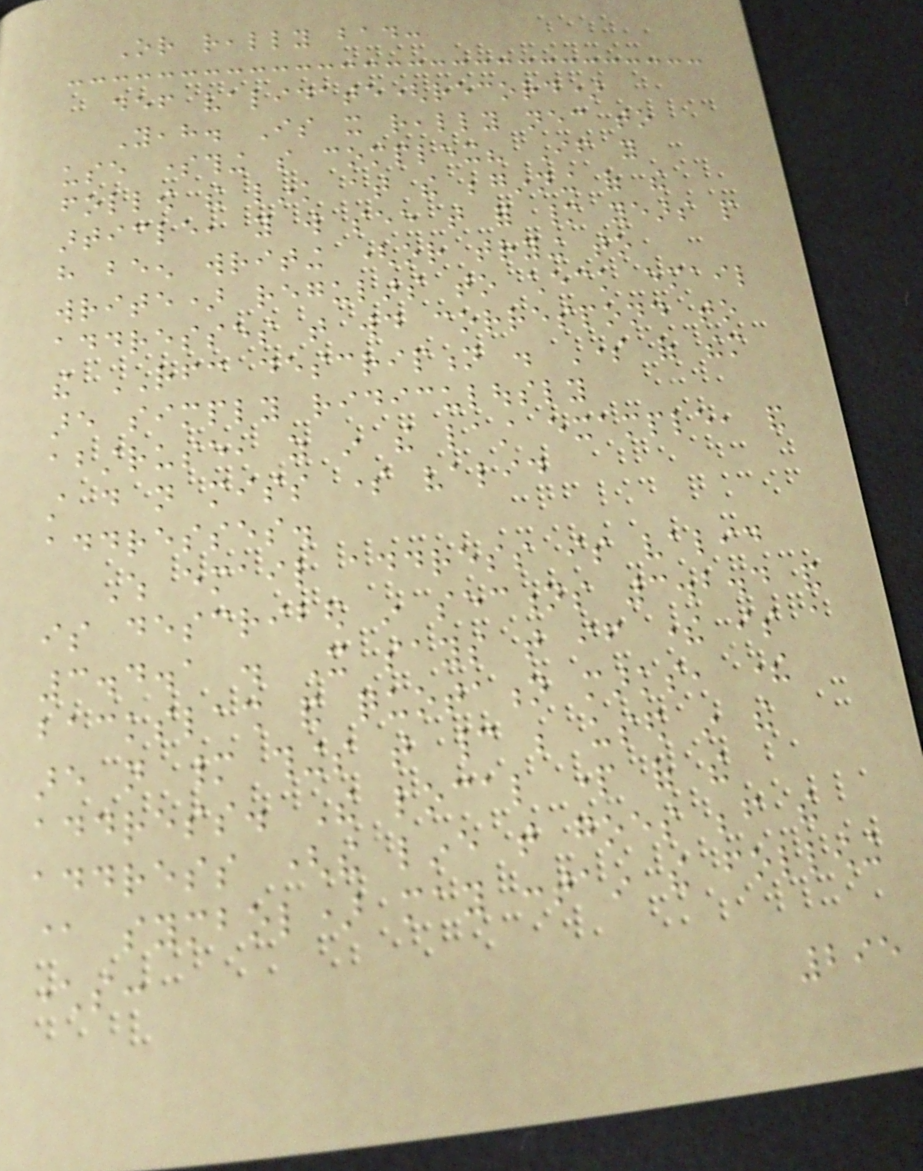Or really bad:
def validate(record)
Yeah. Is it really necessary to
use something so complex? If you
follow the link at the beginning of the
article, you will see that for many years people
have been writing (or trying to
write) regulars to check email
addresses that would correspond to
the RFC description . Some of them
are simply ridiculously
abstruse, as in the last example, and
still do not miss some valid
addresses.
Which email address is valid
is described in sections 3.2.4 and
3.4.1 . It says that if there is a
backslash and quotation marks, there
are not many things that cannot be used in the
address. The local part of the
address (the line that goes before the
@ symbol) may contain the following
characters:
295
